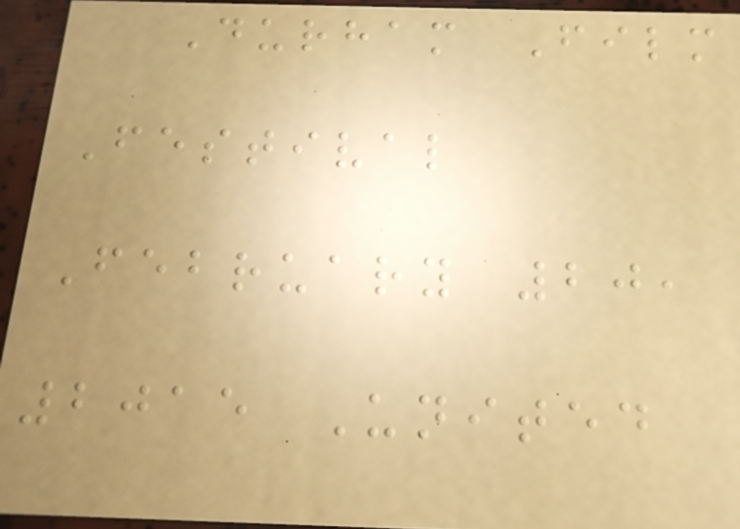Durham Film
Festival
February 20,
2015 United
